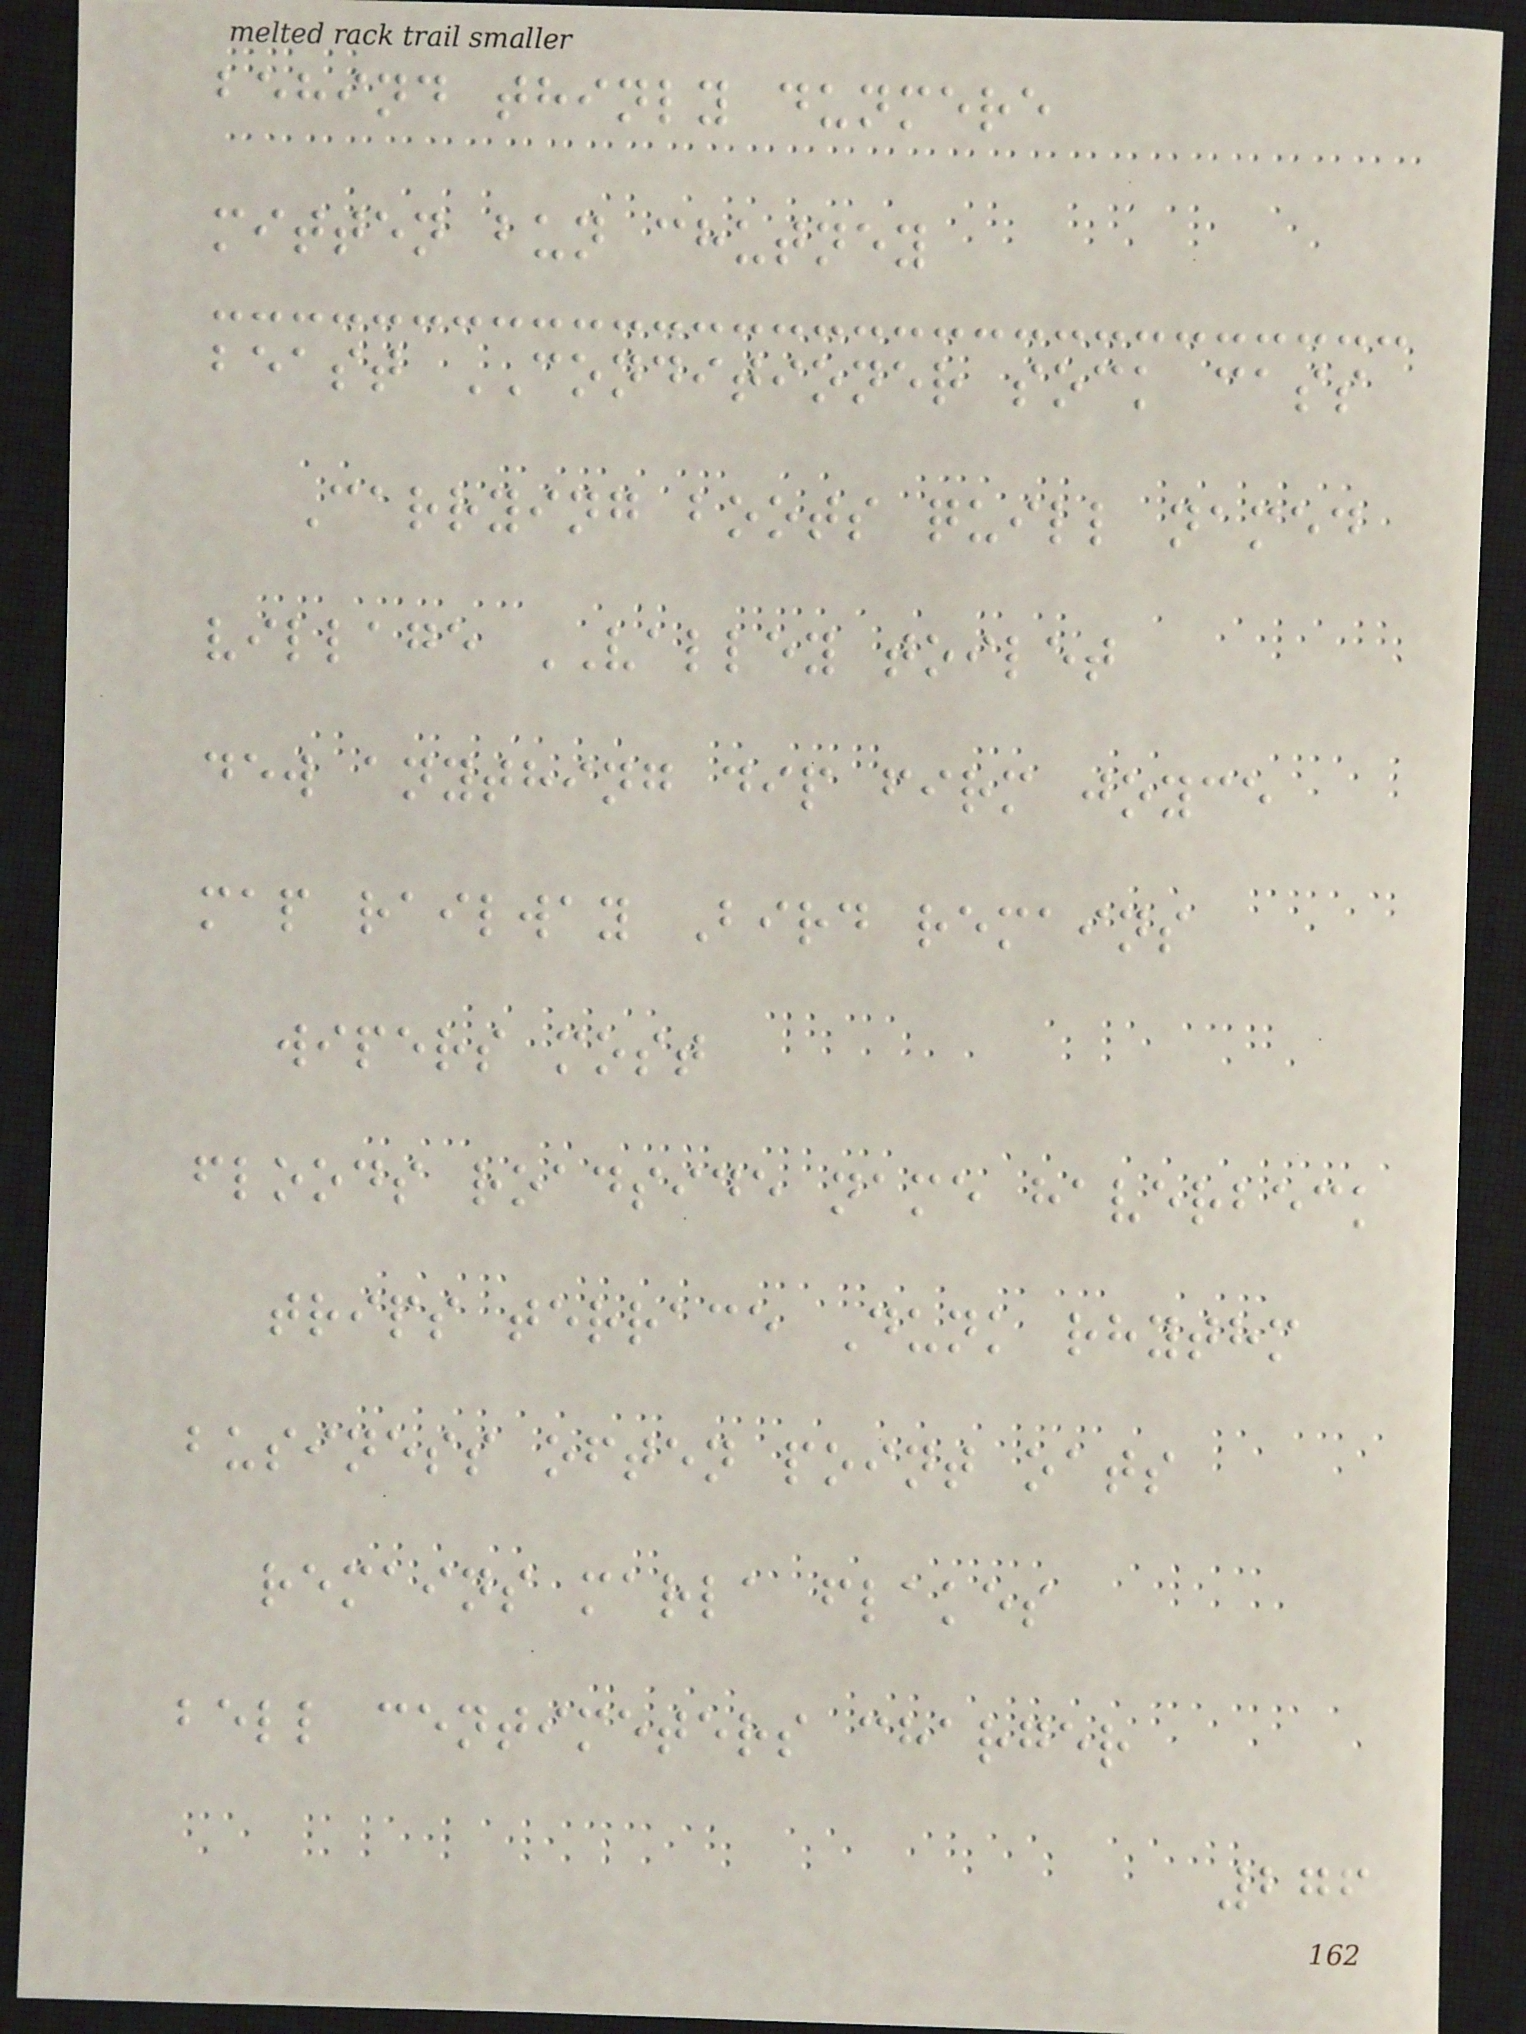behind thinly dunmere
mitten bun chutney
beast CONDITIONER sock cass
Carrying boots quill named
village VALLEY toilet
dew anything dip firm joyce
map railway Bird remains
wipers most
floods roadside name haverbeck
trips terrace Dunk rhythm
business often point oats
remains marla flakes
bell centimeters charger
276
